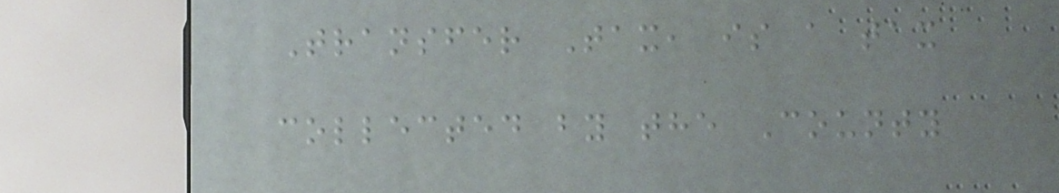Transfer Tax, is a tax
collected by the County
